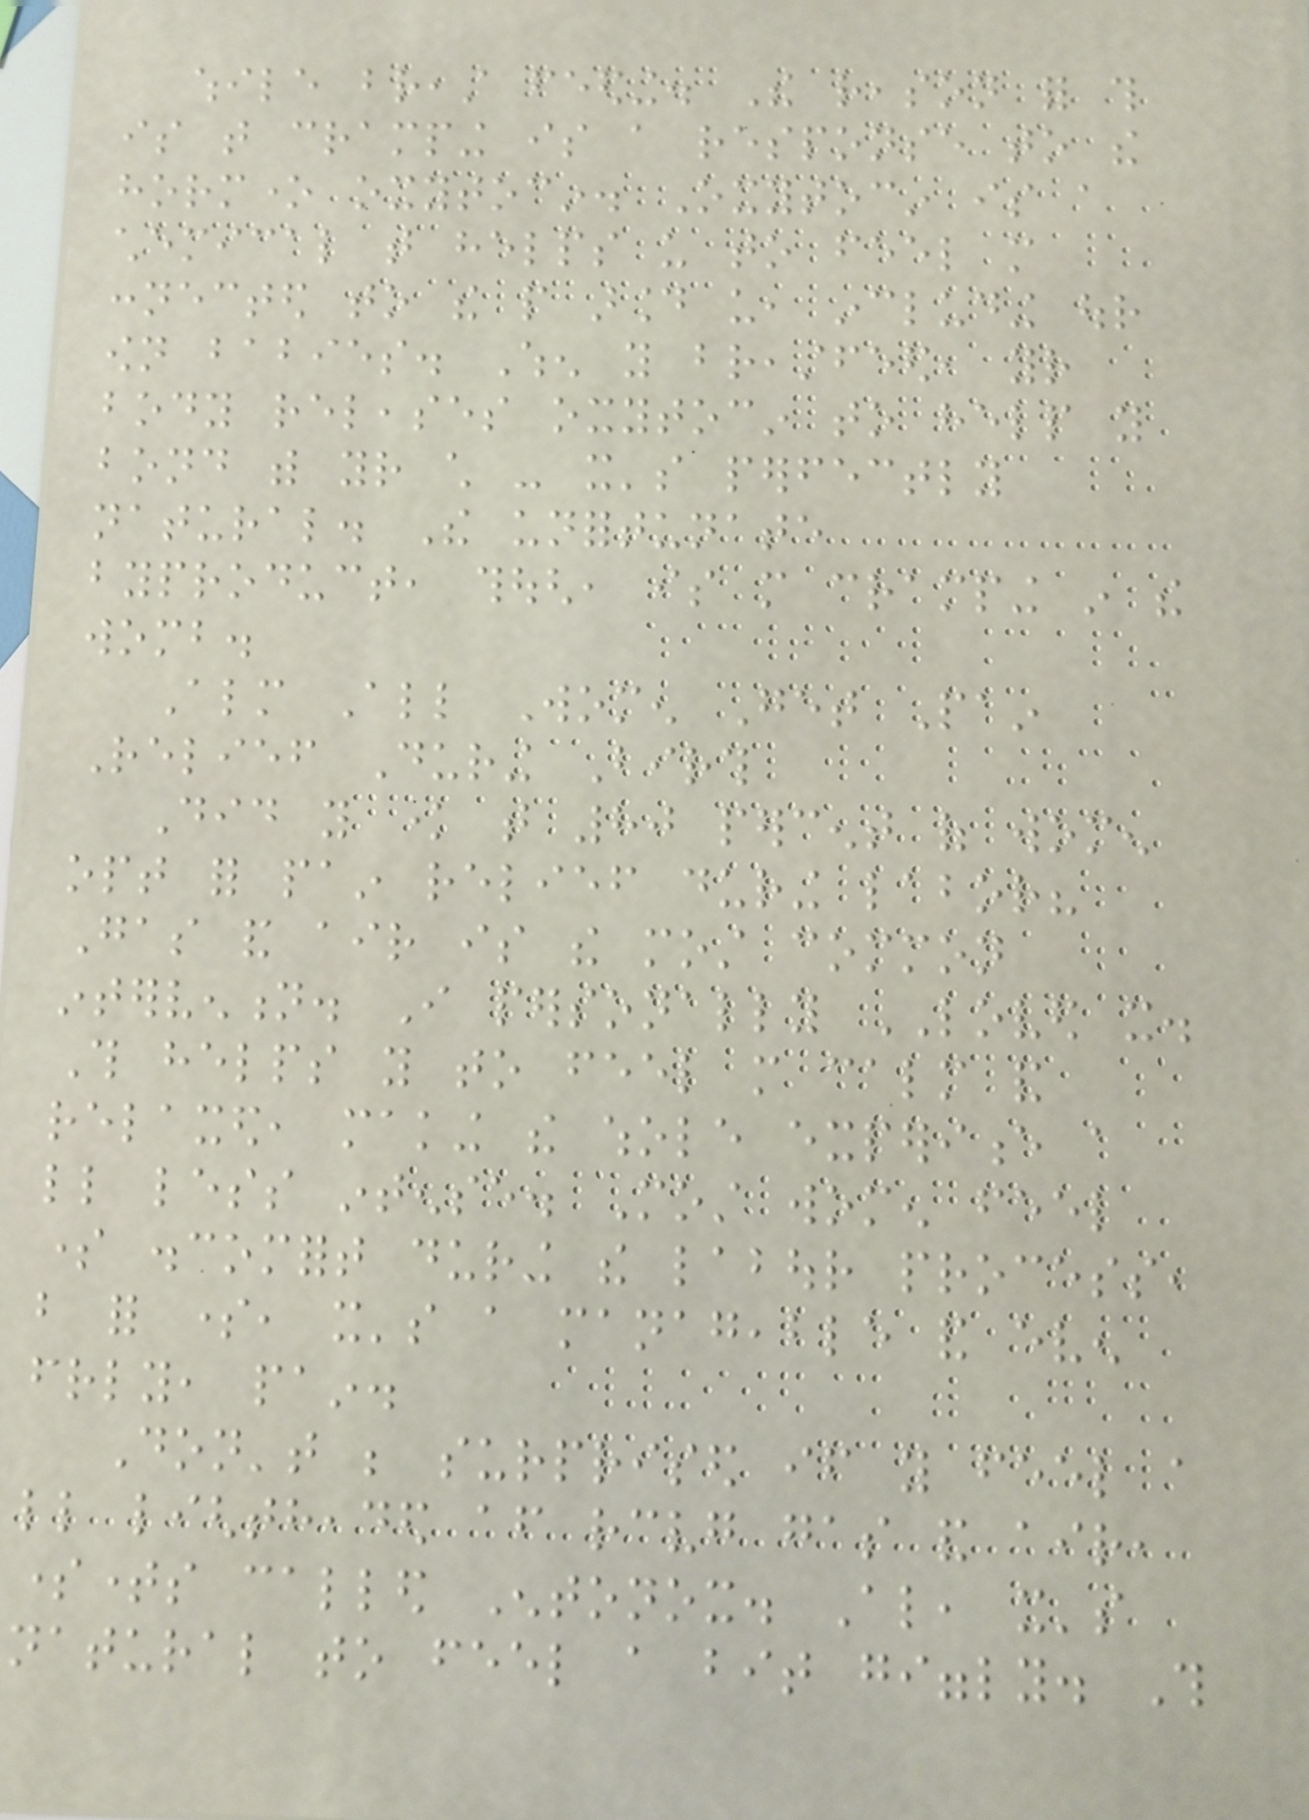while breast feeding. The reason for this
is that cramping is a response to the
hormone oxytocin. Oxytocin is a
chemical that helps us to feel more
connected to the people around us, including our
own babies. When you breastfeed, your
body releases oxytocin to help you
bond with your child - it's perfectly
natural. The unfortunate
byproduct, though, is more cramping in the
womb.
Almost All Women Get Pain
Relief During Birth
Did you know that 80 percent of women
opt for pain relief during labor?
Gas and air is the most common
intervention. I personally LOVED it.
This helps you to feel more calm and
relaxed, making the whole experience a
little less intense. Most women feel
some discomfort during the labour process,
but for some, it's a manageable and even
friendly, pain.
Don't be surprised if you feel a
little lightheaded after receiving gas and air,
sometimes called Entonox. Also, it's
natural to feel a bit giggly. This
